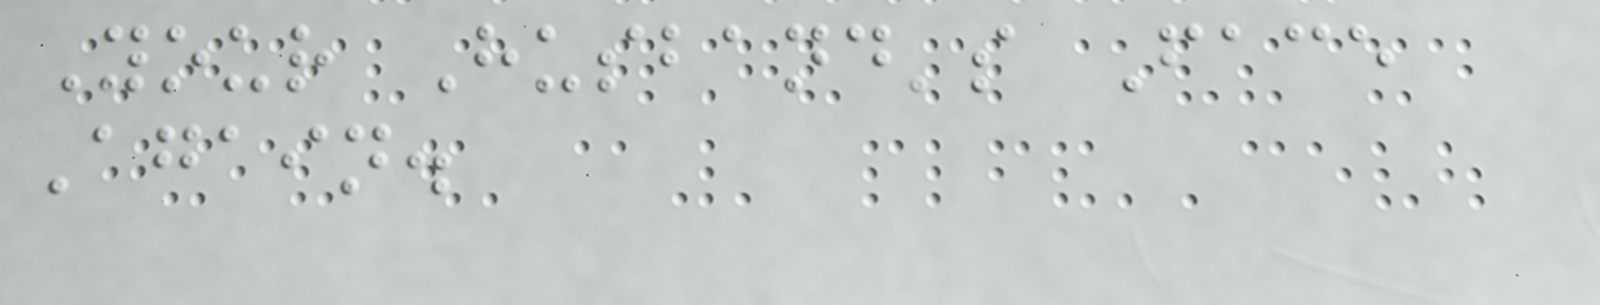Your Husband's Face
Again.
